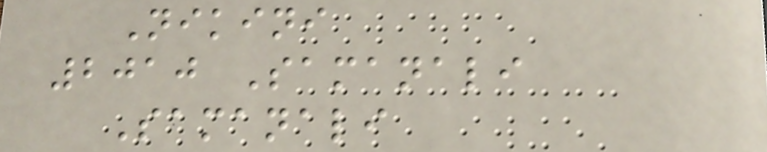Nikini
2010 Samanali
Samanali
